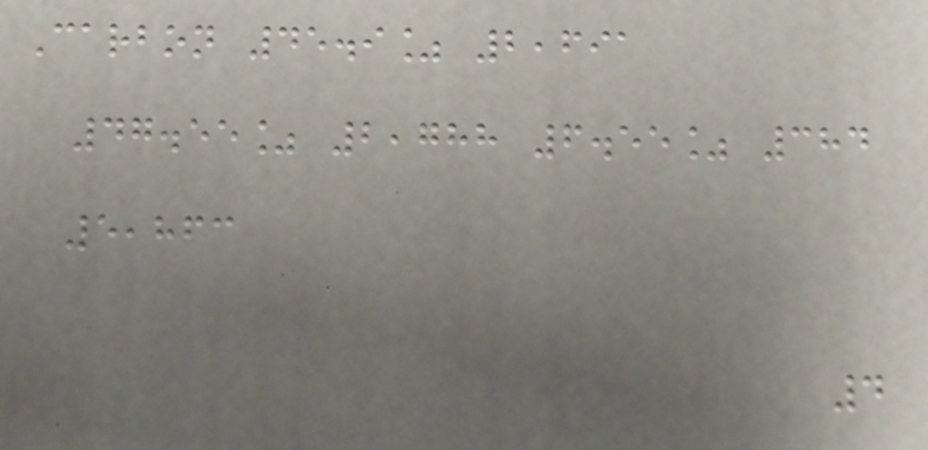Carbon 45.9% 2,691
47.55% 2,788 6.55% 384
5,863
4
